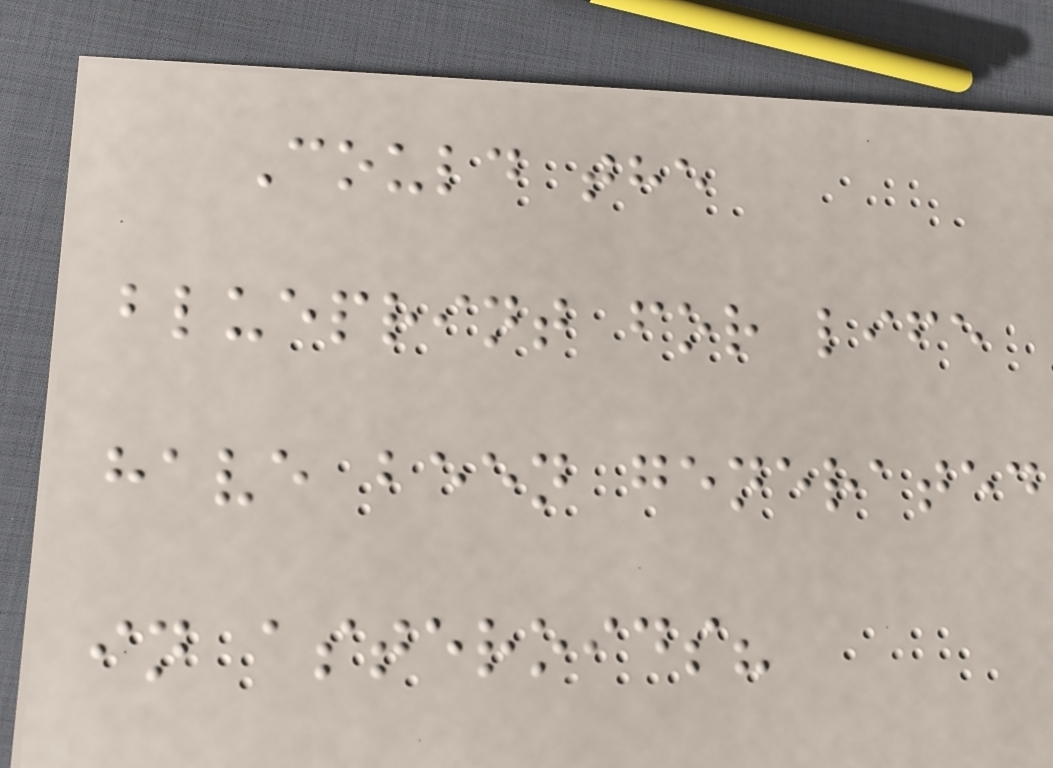Could the
blueprint for life
have been generated
in asteroids?
